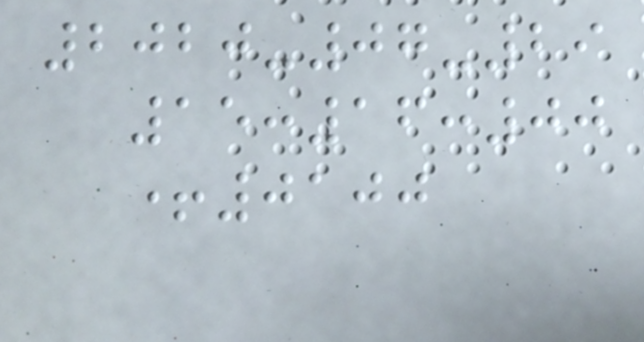2020-07-29
15:16:00
+0100
